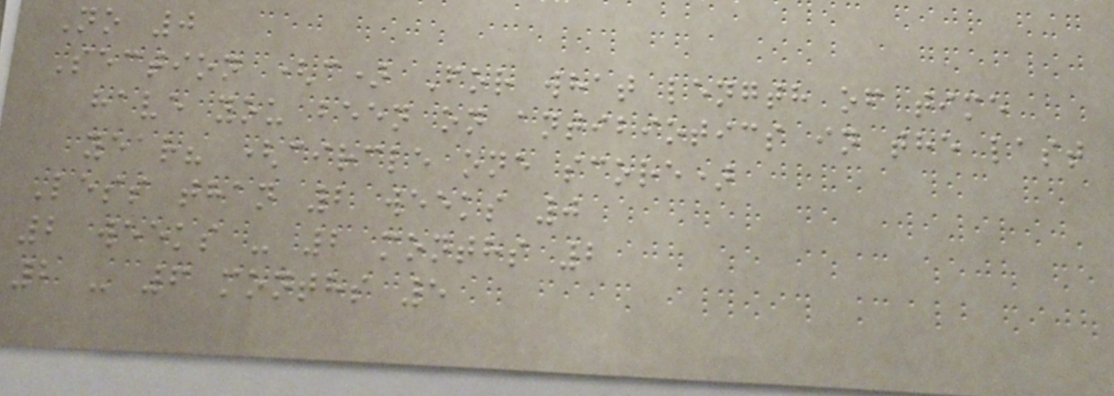No 0
Section (c) For what length of time
have you been on antibiotics in the last
year? (circle one score)
Less than 2 weeks 0
2 weeks - 2 months 2
2 - 6 months 5
